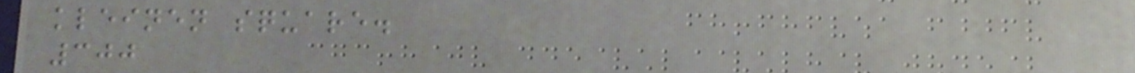kleinen square.
300
